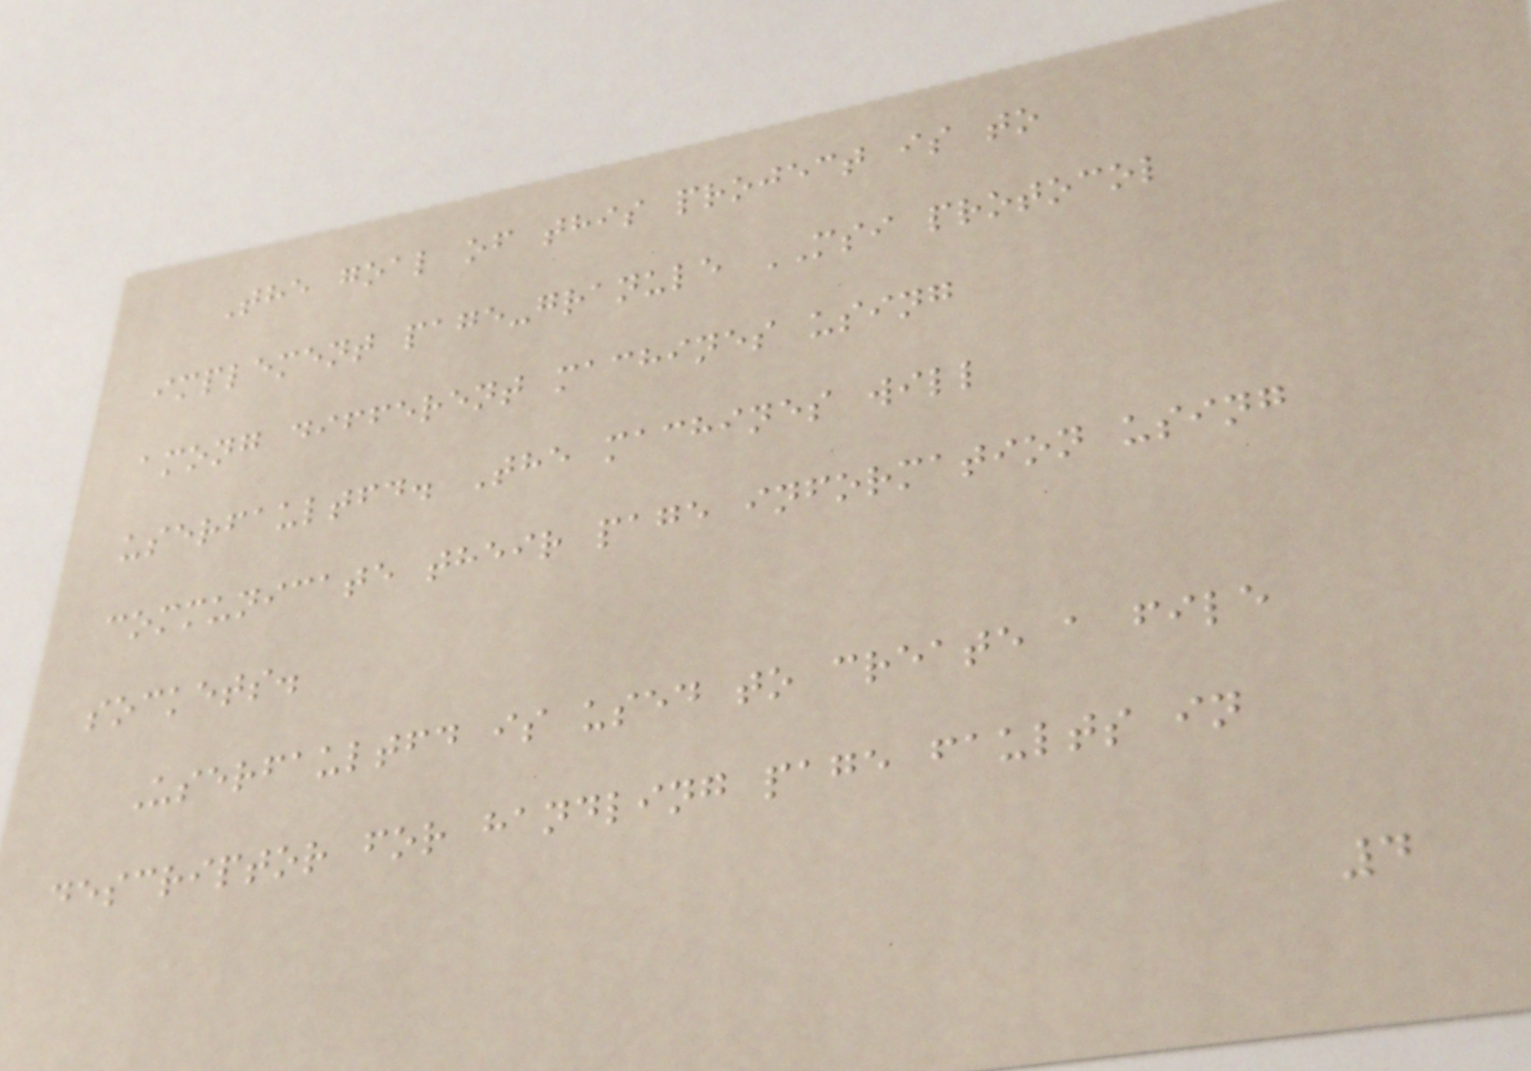The goal of this project is to
implement page-granule MSI protocol
among different machines using
userfaultfd. The machines will
communicate their page information using
sockets.
Userfaultfd is used to create a file
descriptor for handling page faults in
4
